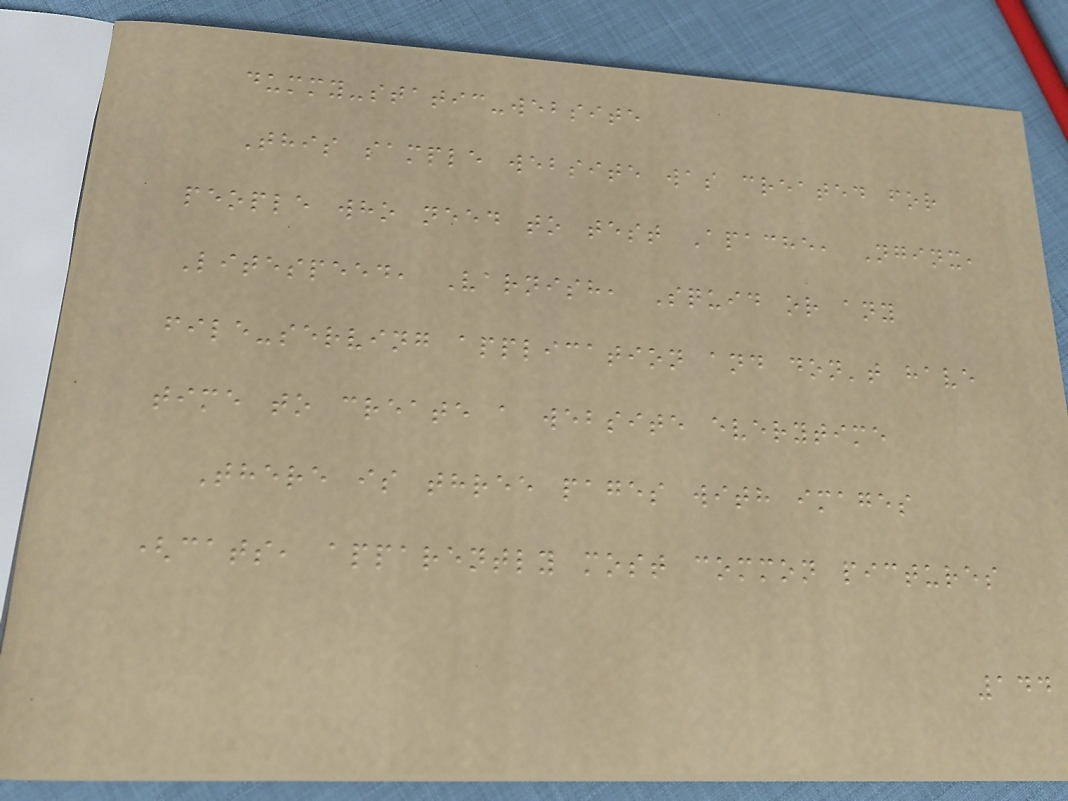dummy-static-website
This sample website was created for
people who need to test Apache, Nginx,
Litespeed, Varnish, Squid or any
file-serving application and don't have
time to create a website everytime
There is three pages with images
(cats, apparently most common pictures
144
